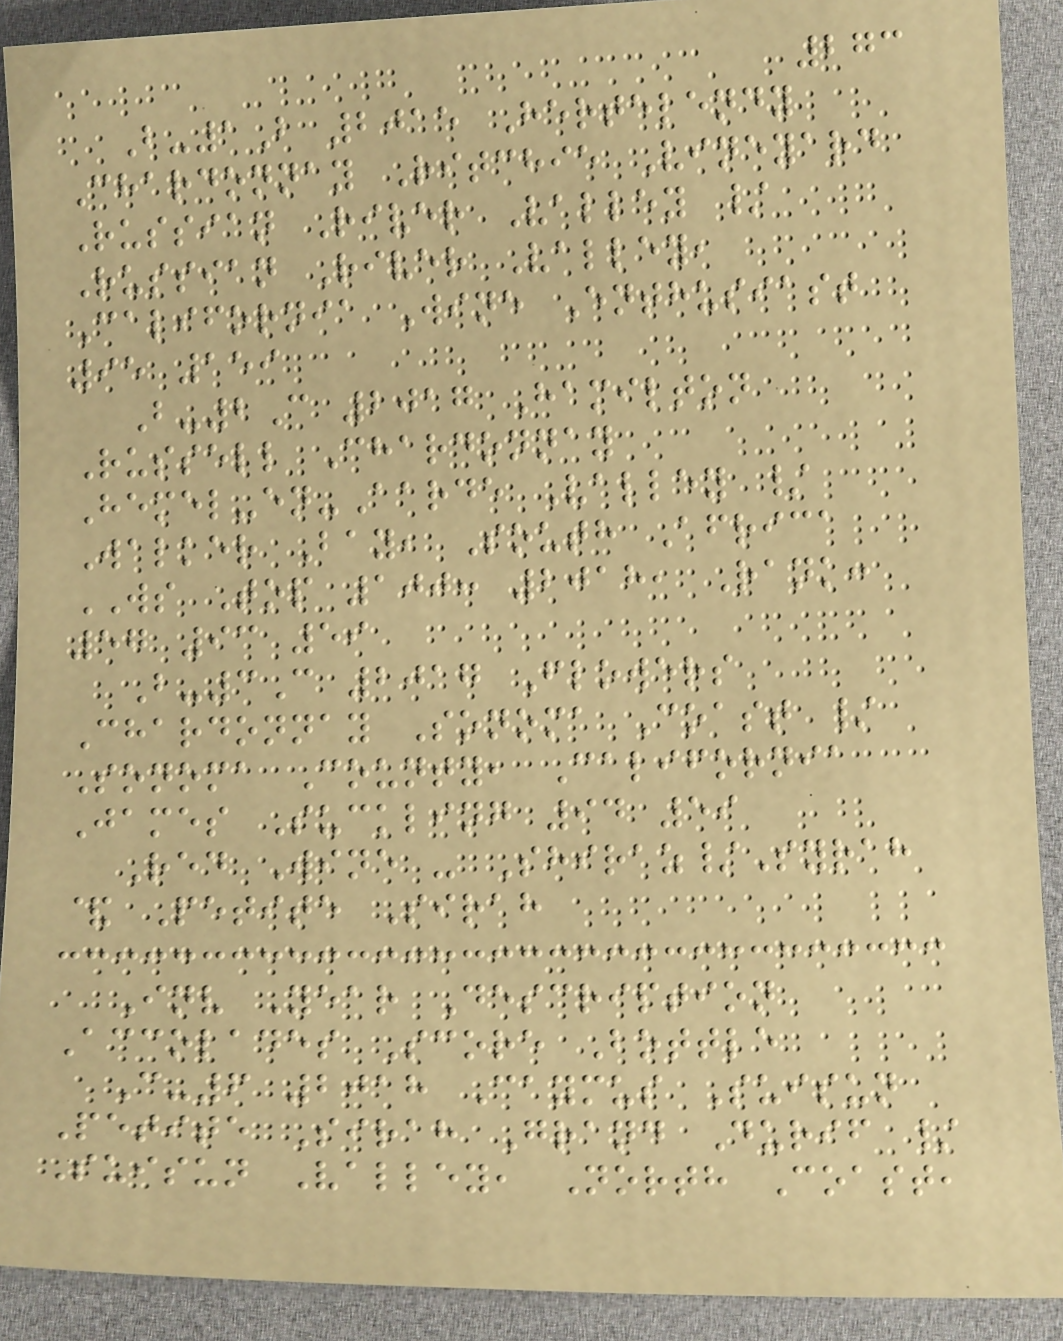273
B-1B 2015 Hertelendy
Chardonnay Ritchie Vineyard
Russian River Valley /
Russian River Valley,
California Wine Enthusiast
95 159
B-2C 2017 Hamilton
Russell Chardonnay
Hemel-en-Aarde Valley /
Walker Bay, South Africa
WS Top 100: 2018, Rank:
57 93 59
B-3C 2017 Flowers
Chardonnay Sonoma Coast /
Sonoma County, California
James Suckling 94 59
Red Wine - Shiraz/Syrah
& Petite Sirah
Inv Year Description
Accolades Score Bottle
C-6 2018 Caymus Suisun
Petite Sirah Grand Durif /
Suisun Valley, North Coast,
